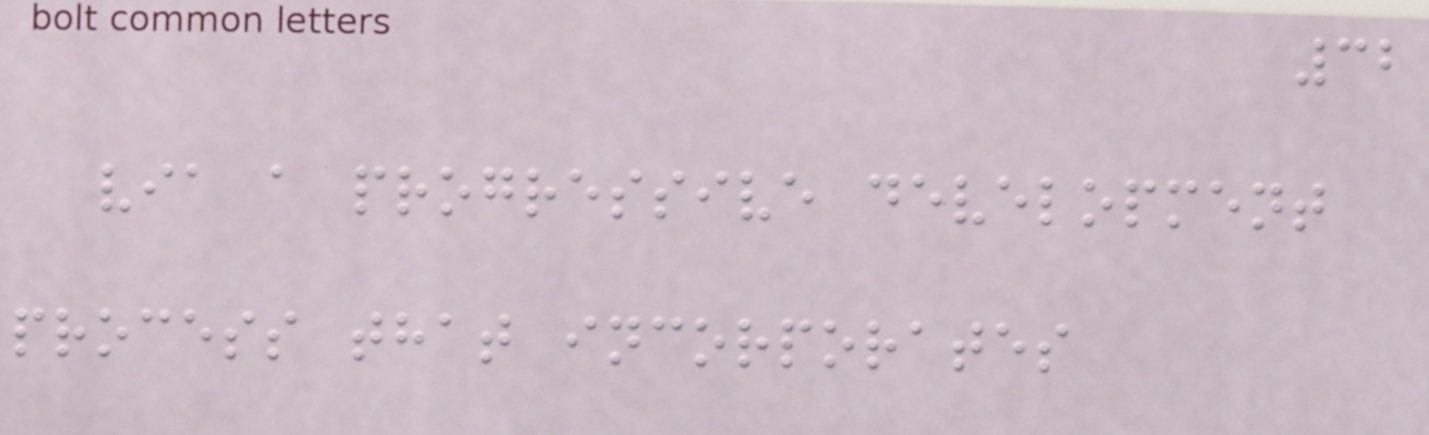32
via a progressive development
process that incorporates
